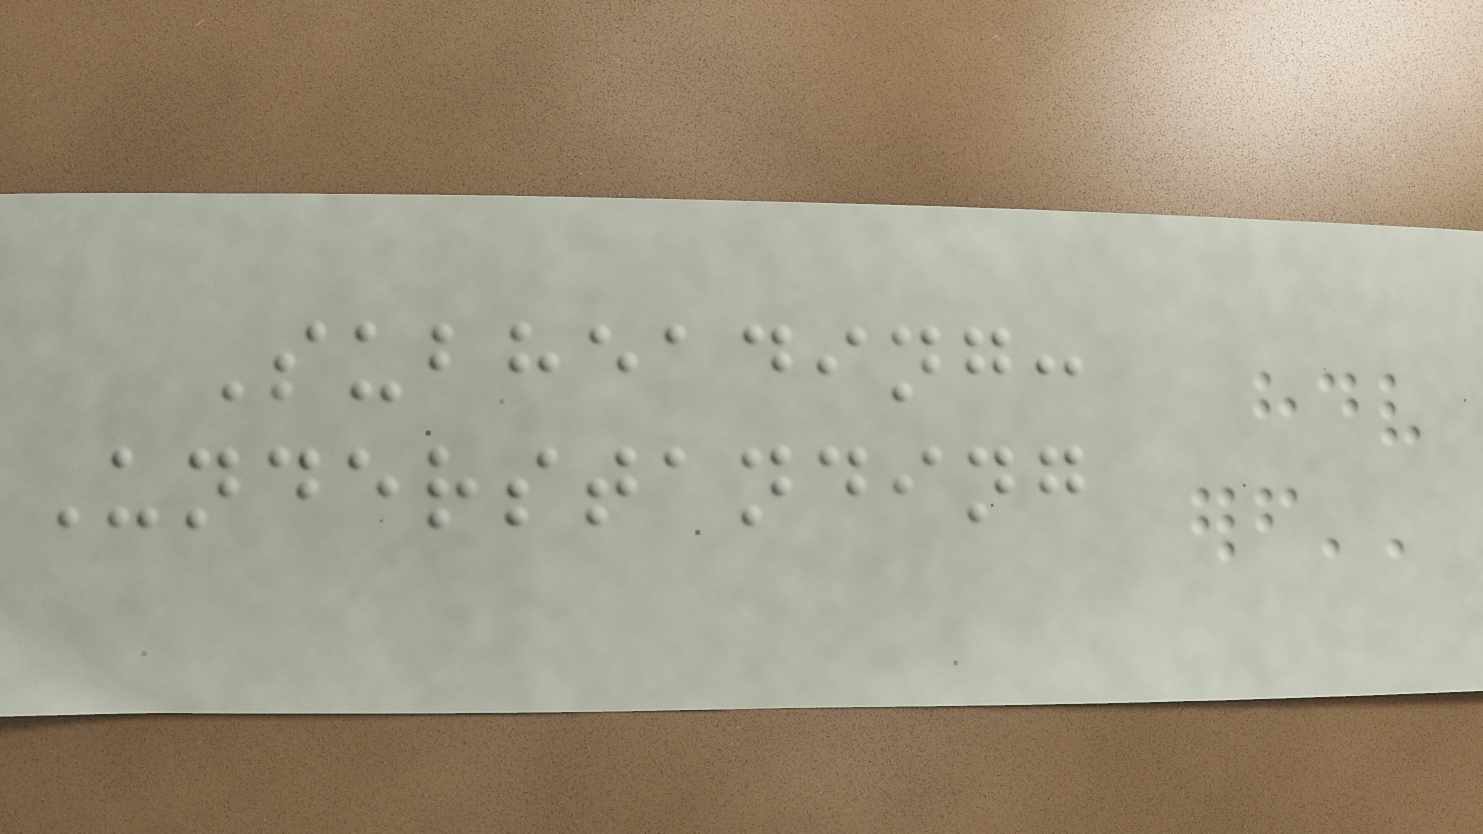Subheading:
Understanding
